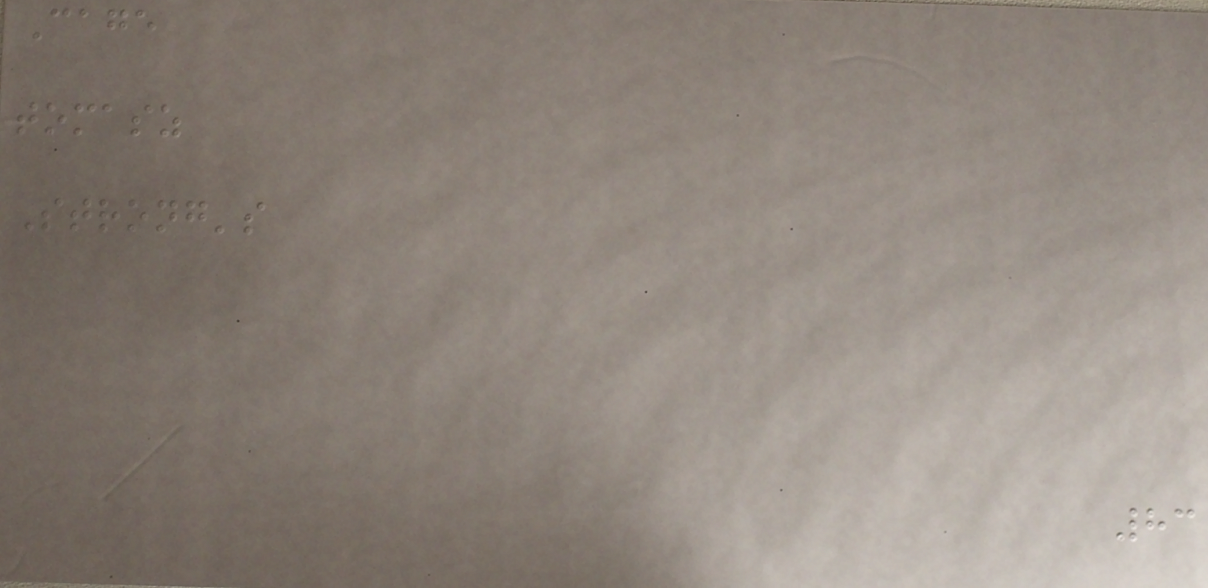Cage
tomasz
Strong's
83
